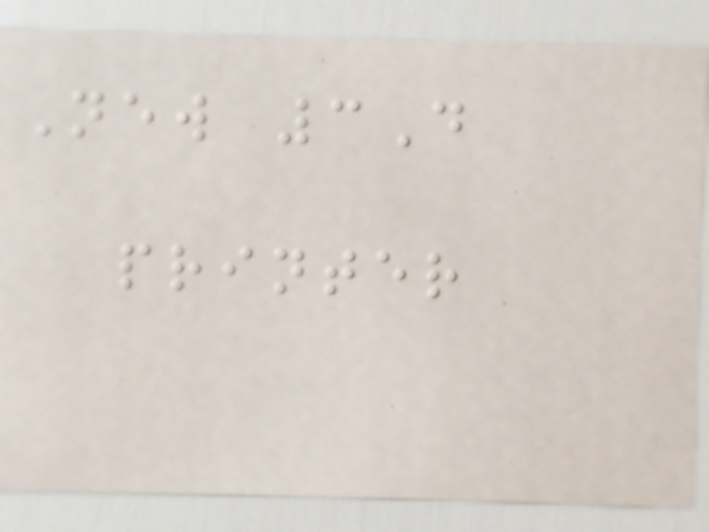New 3D
printer
